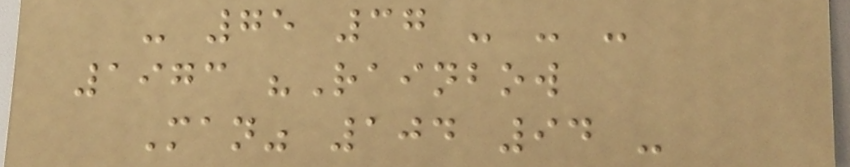- 75 37 - - -
1973 "Rainbow
Man" 104 94 -
